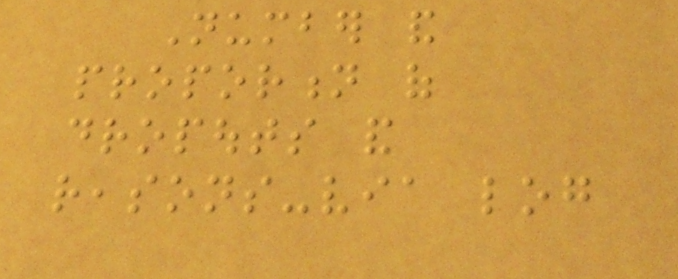Number and
proportion of
dropouts and
reasons-via log
